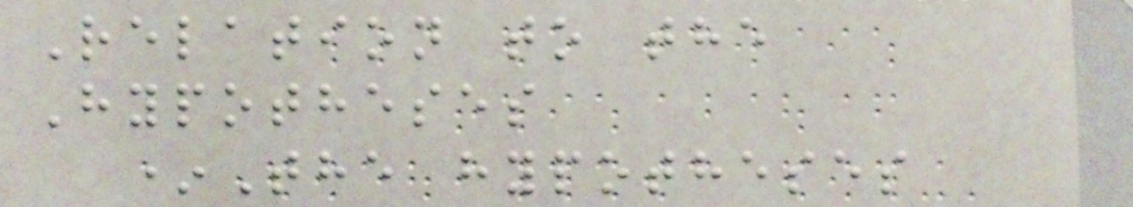Relation to the
Hypotheses
*The hypotheses
